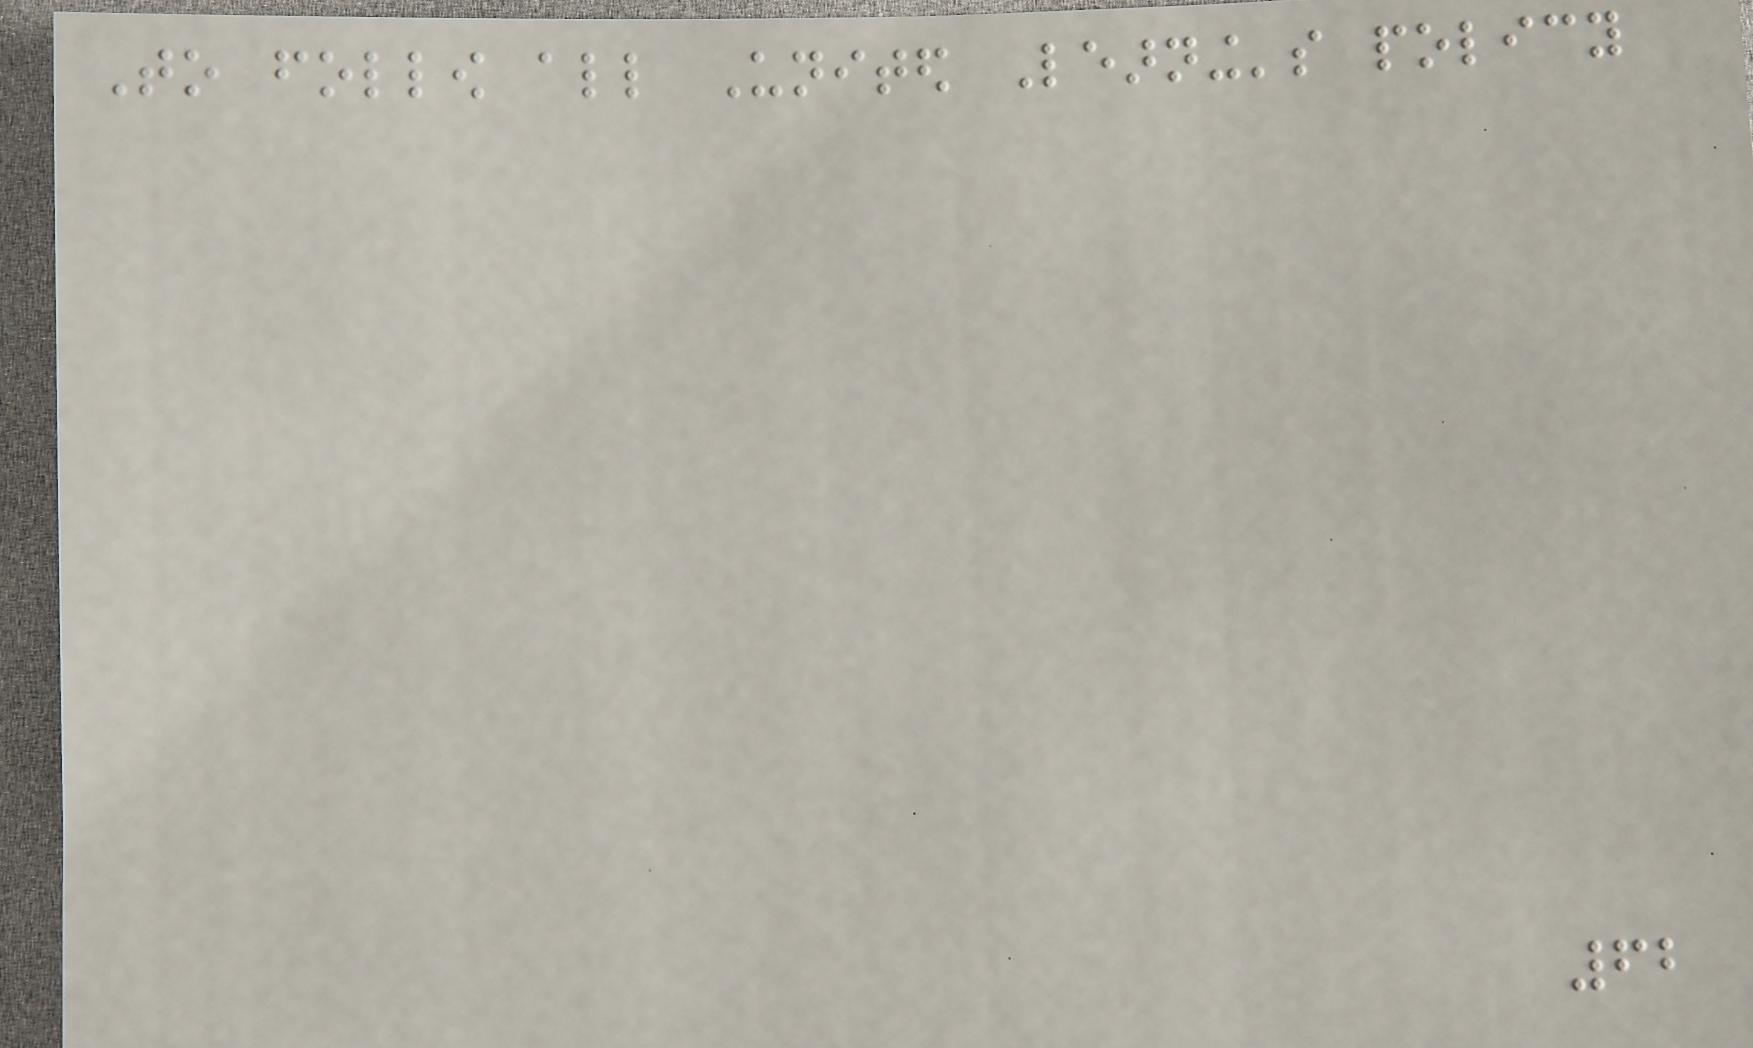To follow all United Learning's policy
62
